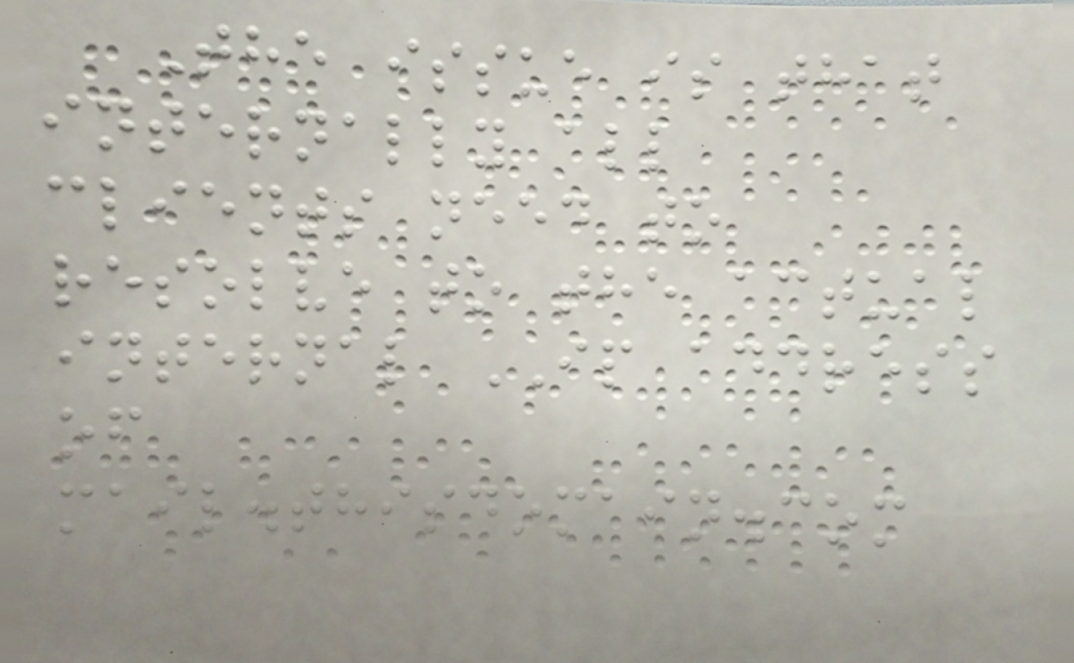The issue is that
internally all
clients need to
resolve to the actual
internal IP address
of
mail.thisdomain.com
